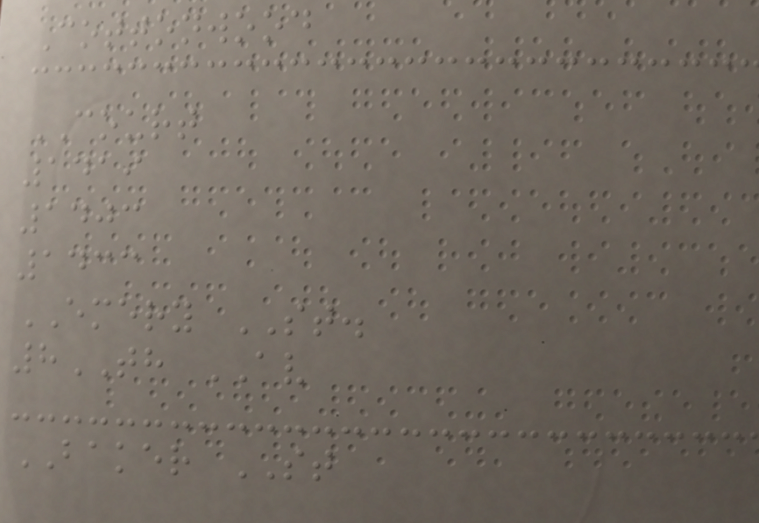Cottonwood
COURT
1419
1403
1433
EMERY ST.
8TH AV
BAKER ST
